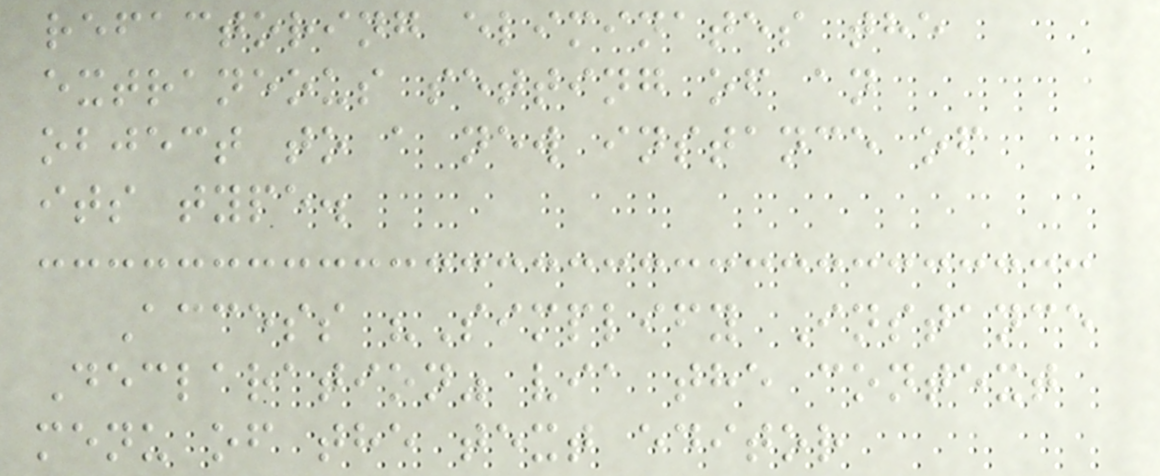refactoring eliminates the
extraneous setting of an
object to a new instance of
its type.
Access "Simplify Instance
Declaration" via the context
menu of the text editor
